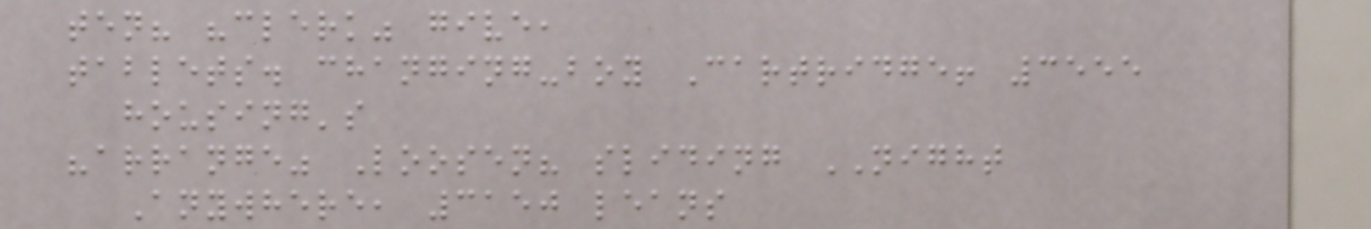ten? "clerk" give,
tablets. changing-boy Cartridge! 3555
housing's
"arrange" Loosen? sliding NIGHT
Anywhere, 3150 leans
